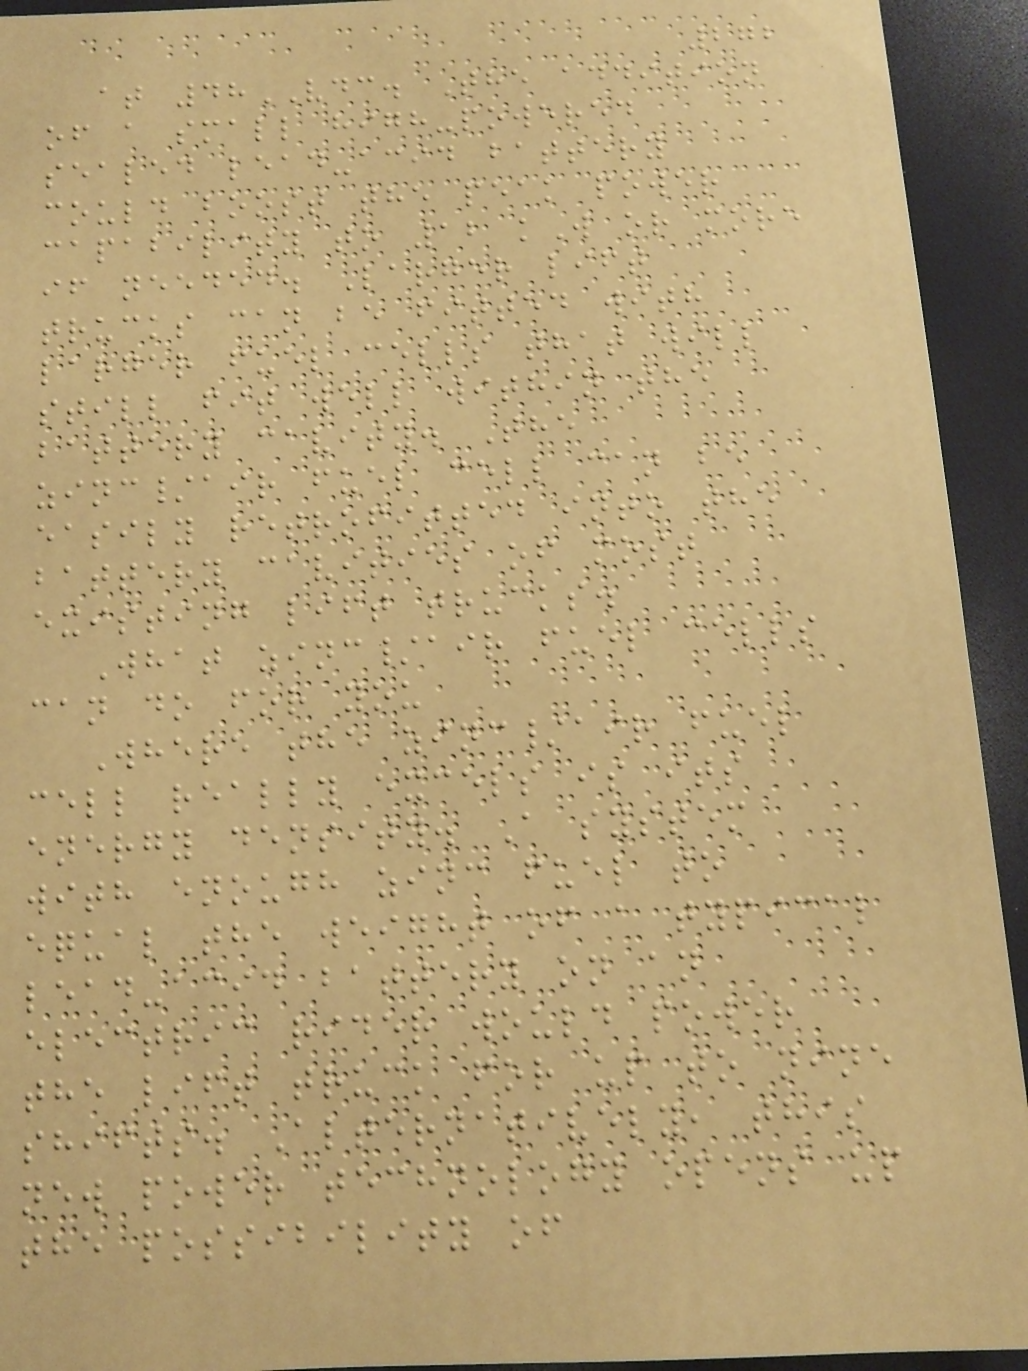272
at 48VDC. The addition
of a small high-powered
sealed lead-acid battery
could boost the peak power
capability to 12 kW or more
if needed. Larger lift
trucks can be fitted with
larger fuel cells that will
still fit well within the
battery cavity. The
zinc/air fuel cell can be
easily retrofitted into the
battery cavities of most
existing lift trucks.
What zinc/air fuel cells
can do for you
Where the zinc/air fuel
cell really excels is its
energy density. A system
with enough zinc fuel to
equal the weight of a typical
lead-acid battery on an
electric rider would power
the lift truck for up to nine
shifts. Alternatively, this
new power technology opens up
the possibility of
